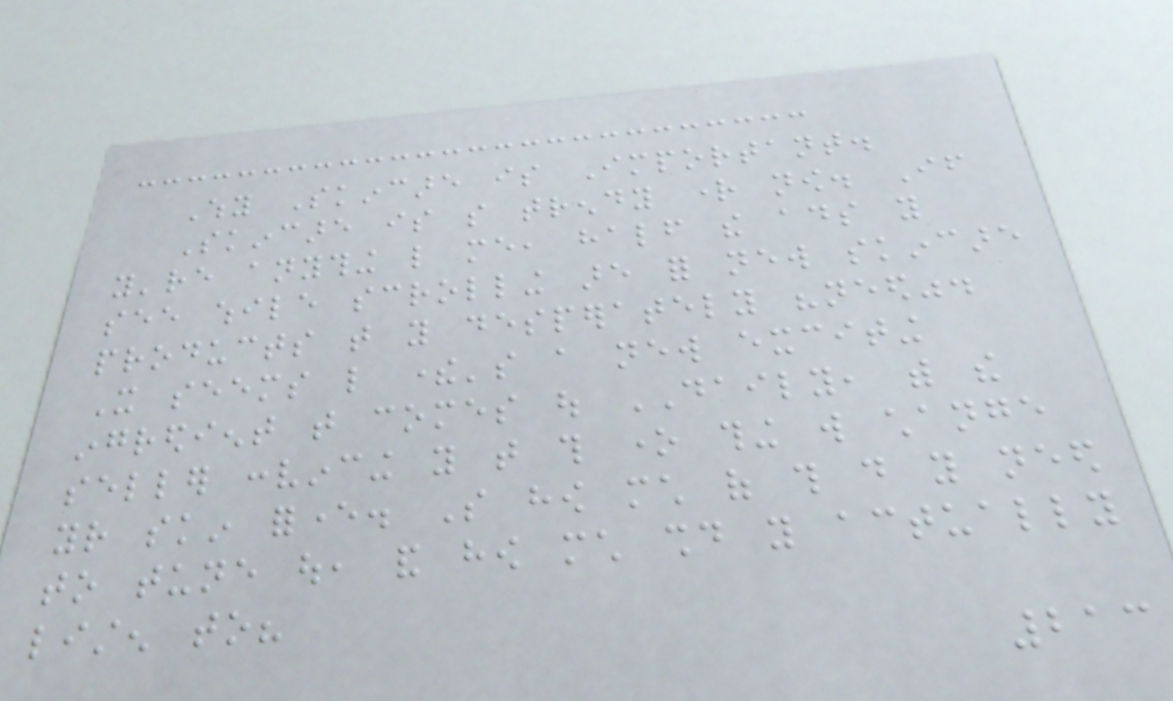Why Skincare is Important.
Skincare is so trendy right now. If
you're anything like me, half the ads you
see while scrolling are for new skincare
products that you desperately "need".
It seems like there's a new exciting
ingredient that comes out DAILY, with the
seller convincing you that this one thing will change
your skin forever. So how much of this do you need
to tune out, and how much should you actually
listen to?
213
